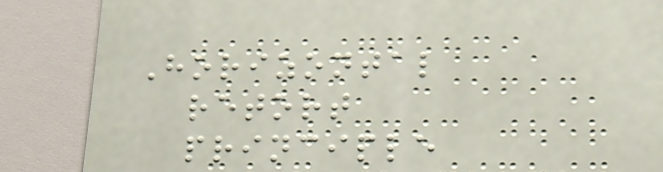Horizontal
retort
principle
